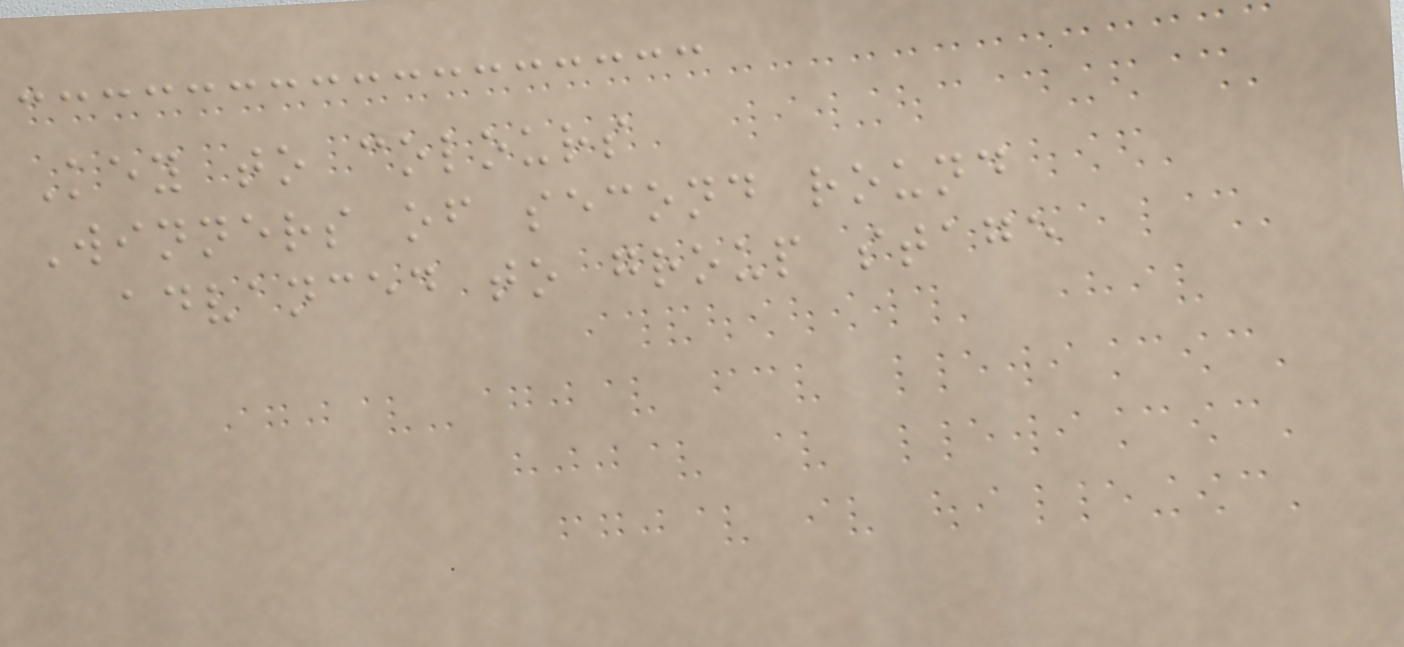Key to colours
Winners of second round
advanced to group stage
